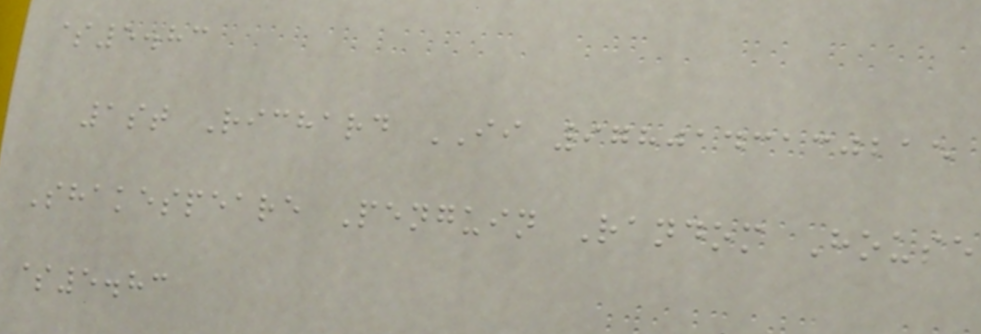$5.83
1st Richard II 9780143130215
Shakespeare Penguin Random House
$5.83
